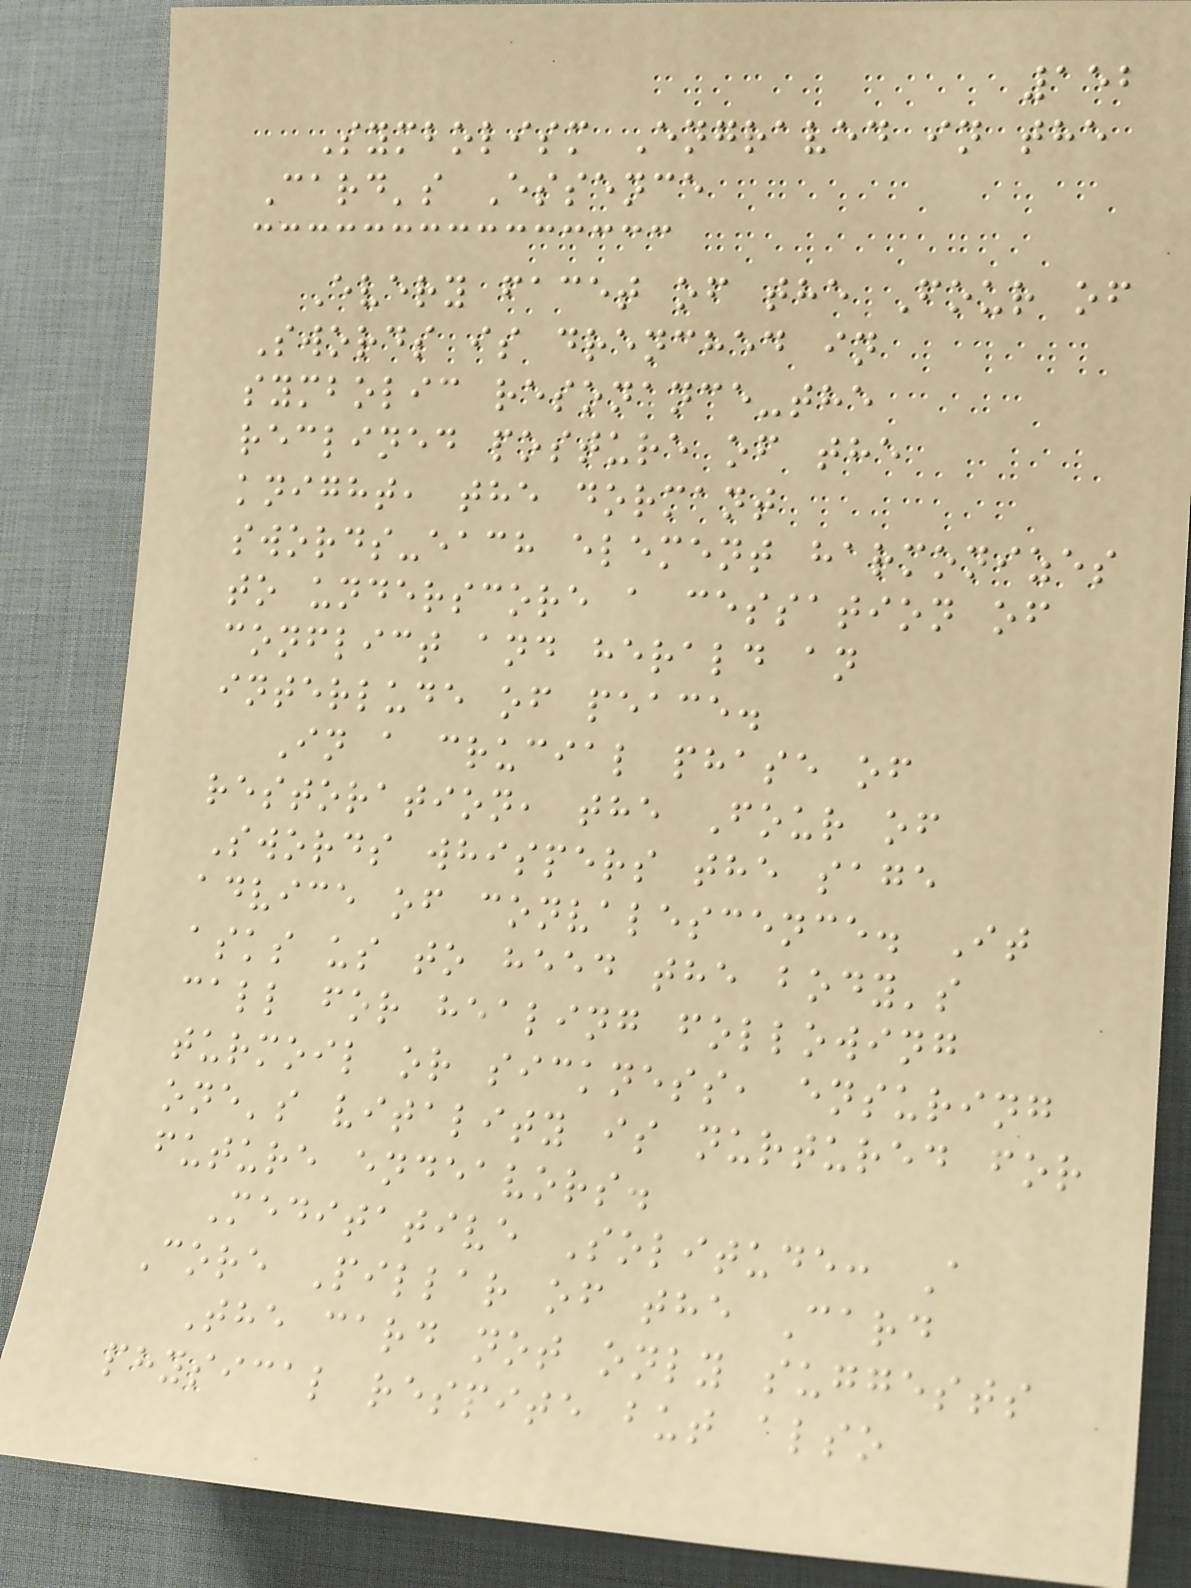152
Symbolism Engraved in the
Card's Essence
Every facet of the Four of
Swords is drenched in
symbolic resonance-the
reclined posture of the
knight, the dormant
swords-each element harmonizes
to underscore a cessation of
conflict and herald an
interlude of peace.
In a crucial phase of
restoration, the Four of
Swords whispers the sage
advice of convalescence. It
asks us to heed the body's
call for healing following
turmoil or sickness, ensuring
one's vitality is nurtured for
future endeavors.
Meditative Solitude: A
Core Pillar of the Card
The card not only suggests
physical respite but also
